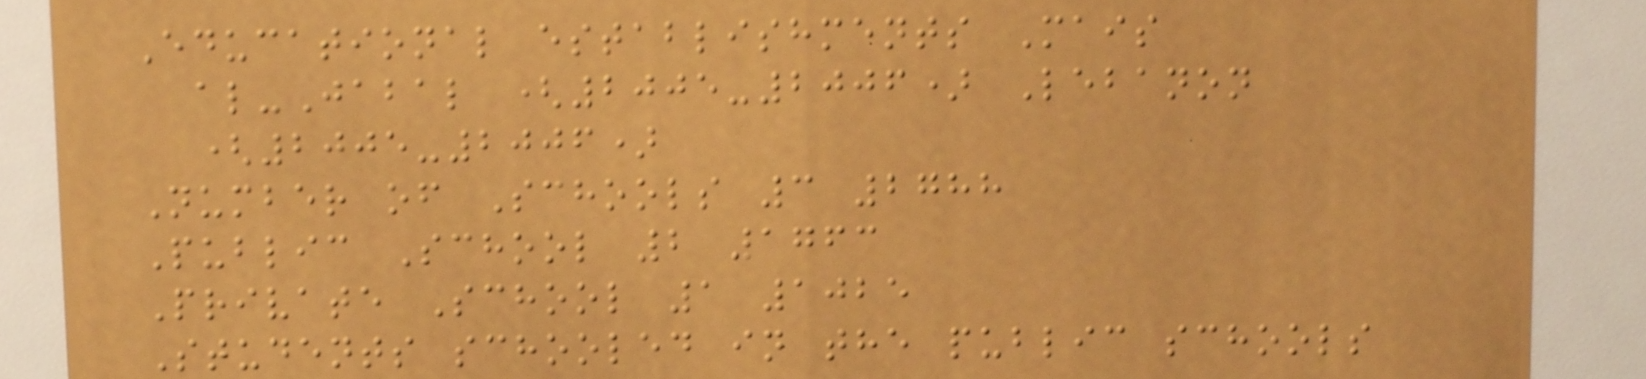Educational establishments Mais
al-Jabal (2005-2006) Lebanon
(2005-2006)
Number of Schools 3 2788
Public School 2 1763
Private School 1 1025
Students schooled in the public schools
